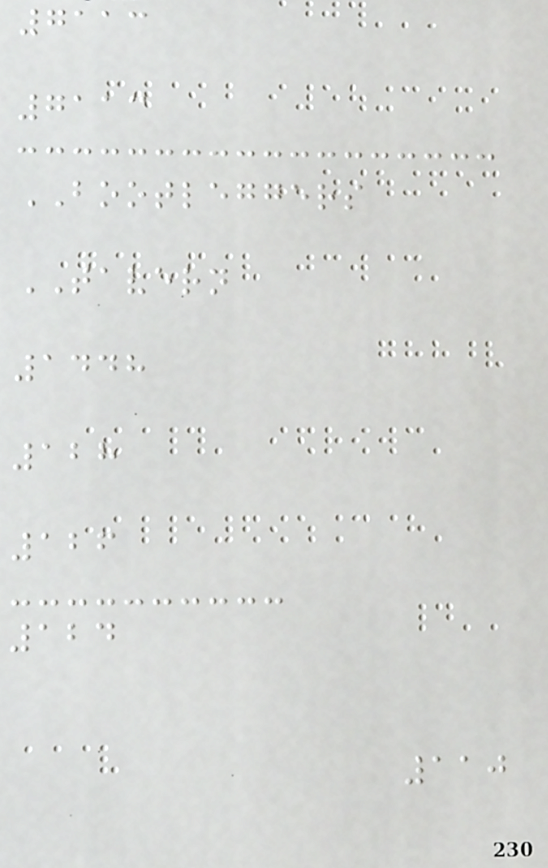7113
7113
BOOTLEGGERS
TAVERN
1448
128
126
124
110
